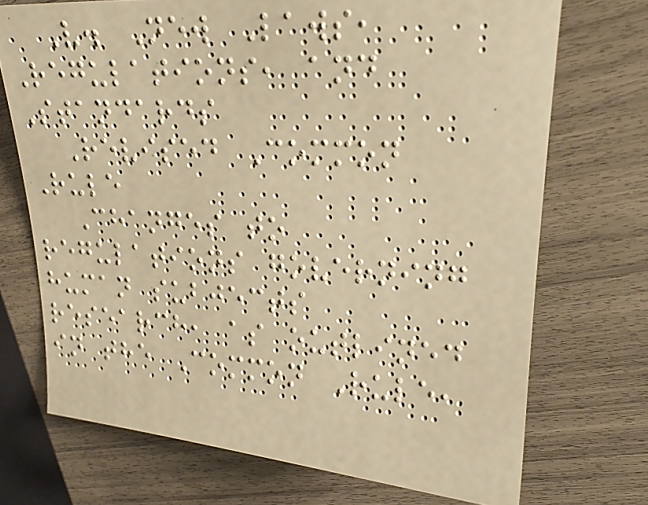V. New Laws,
Regulations, and
Standards
Revised Common
Rule
Changes to
regulations governing
human subjects
research, as outlined
in the Common Rule,
